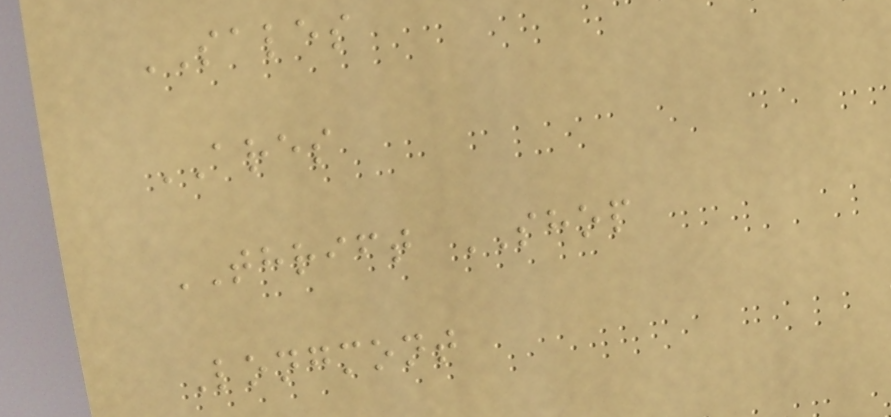SALES
ARES
THRIFT SHOP
Longmont
